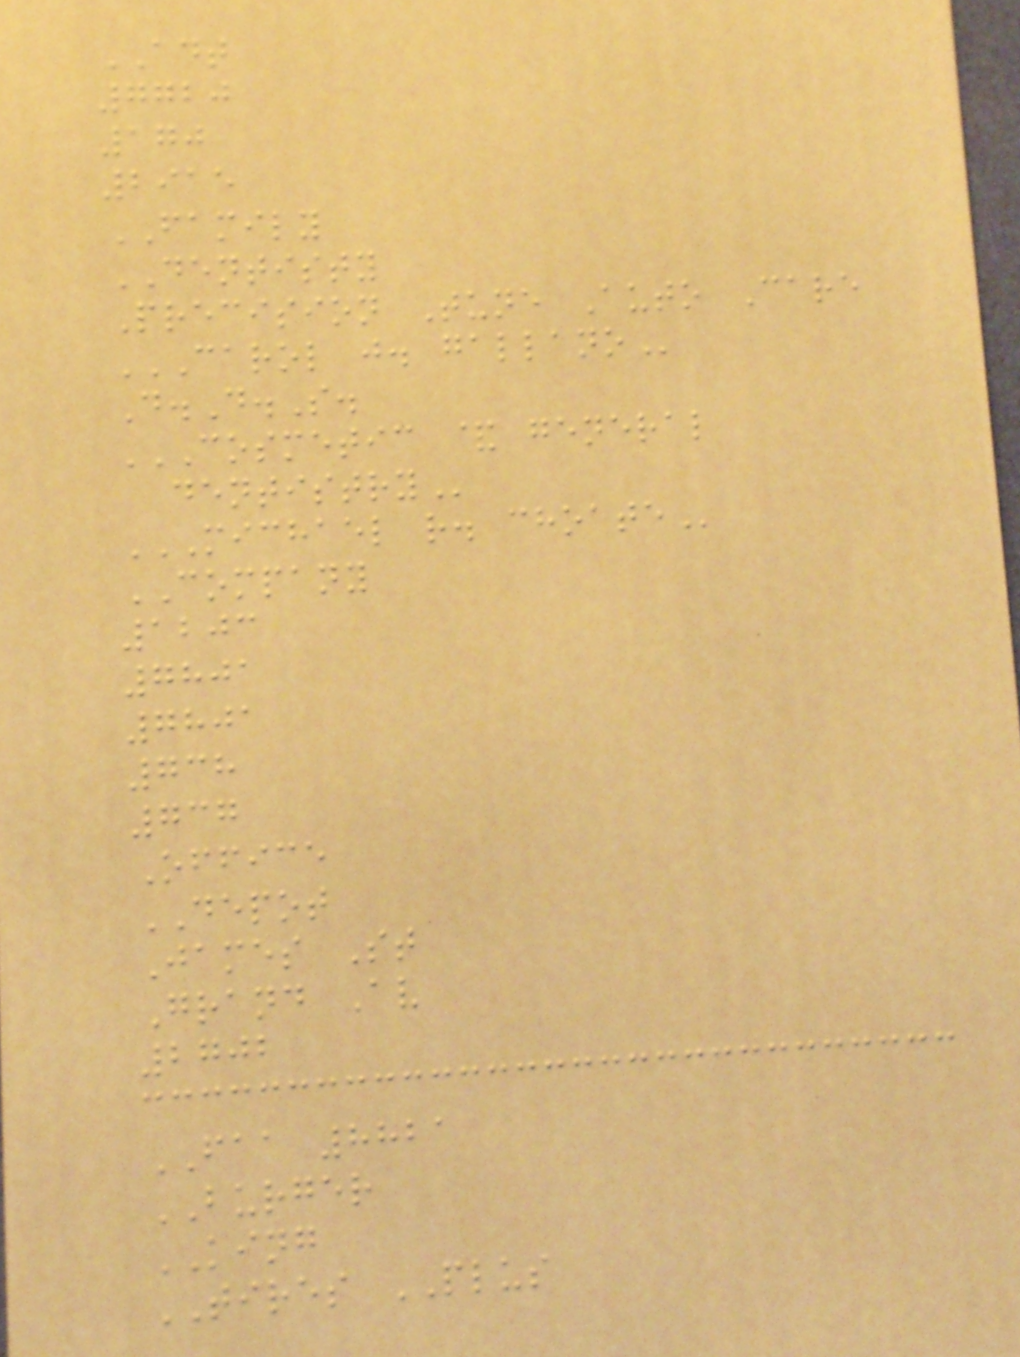ADT
7720
170
2915
FAMILY
DENTISTY
Precision Tune Auto Care
CAROL J. GALLANO
D.D.S.
COSMETIC & GENERAL
DENTISTRY
MICHAEL R. CHOATE
COMPANY
1203
7801
7801
738
737
Office
DEPOT
James St
Grand Av
2702
FAA 8821
BURGER
KING
TIRES PLUS
